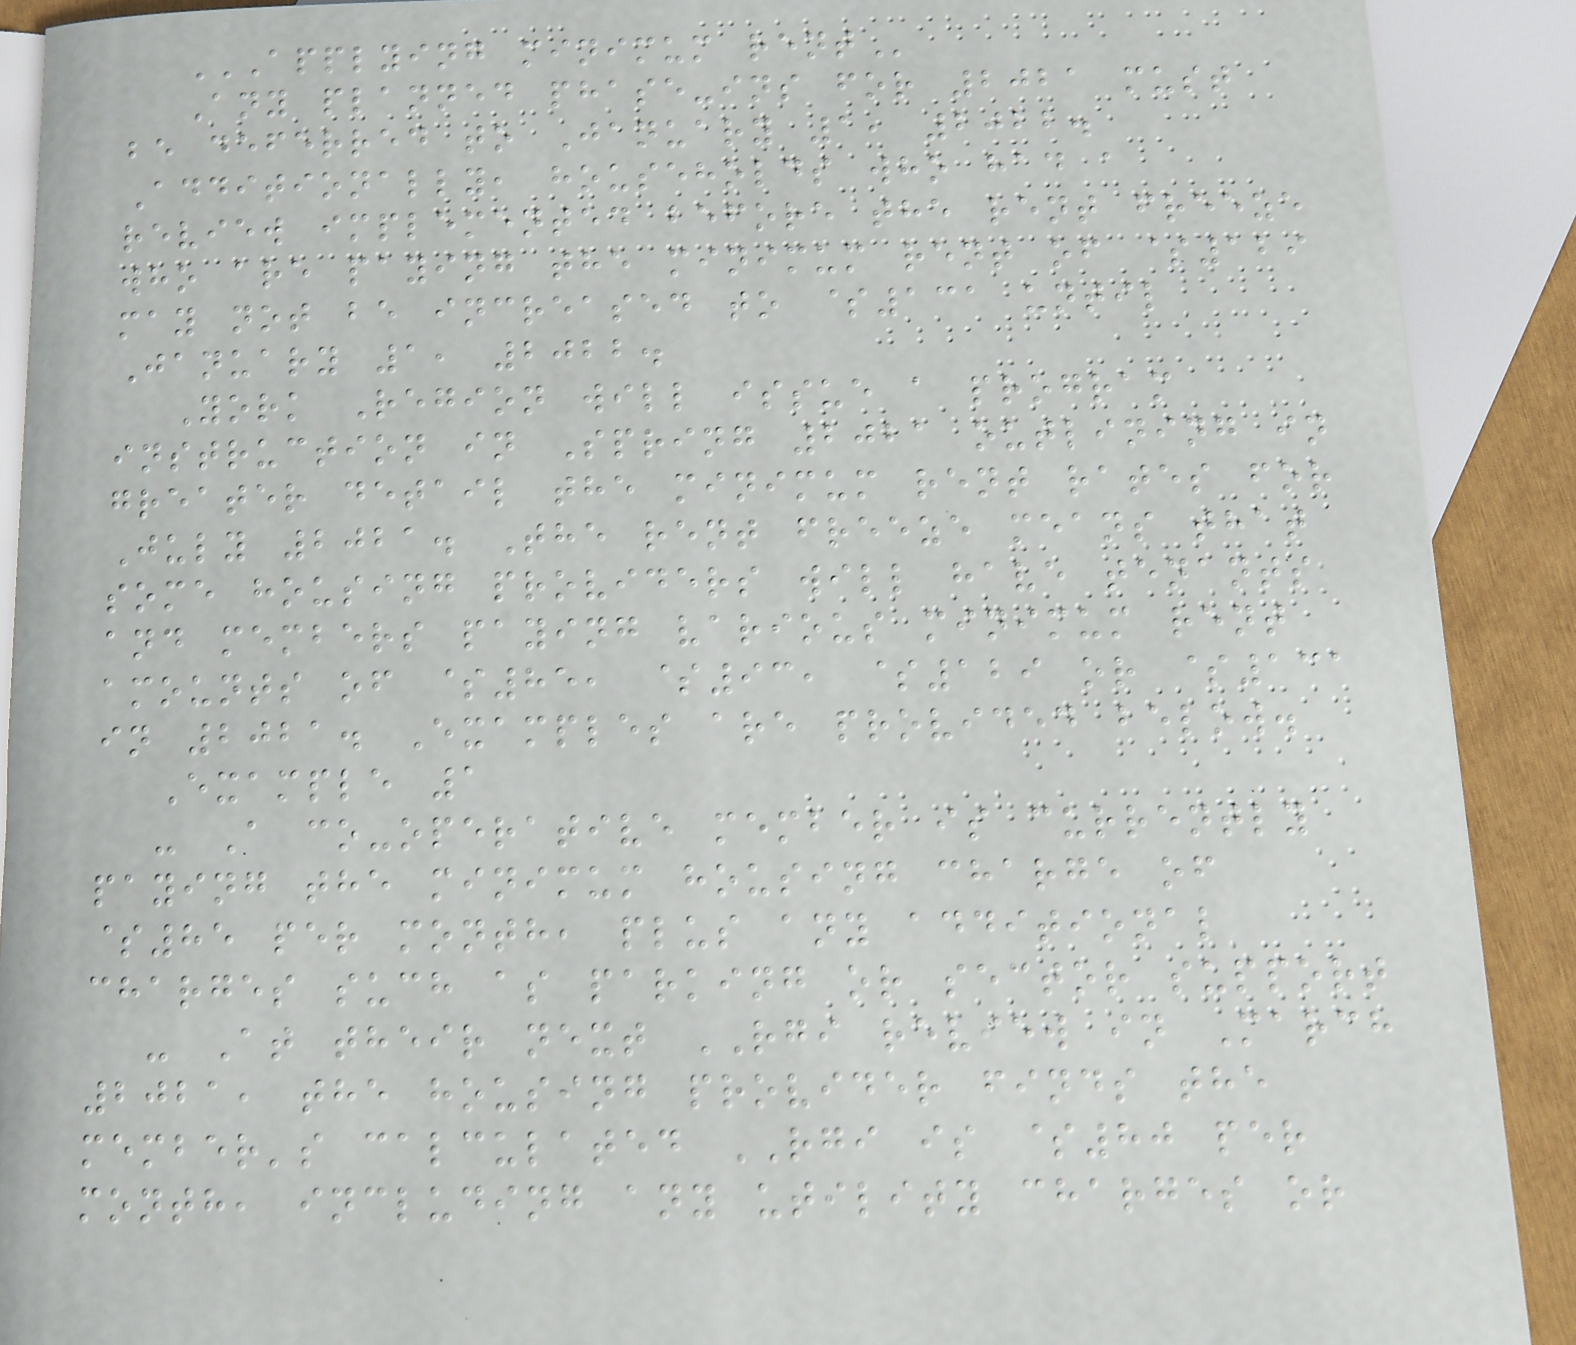APPLYING MINIMUM RENT
Any planned phase-ins for 2021 must
be deferred to January 1, 2022.
Additionally, households who had a
review implemented before the rent freeze
who are paying the minimum rent of $129
may not be increased to $131 until
January 1, 2022.
York Region will issue a program
instruction in Spring 2021 outlining in
greater detail the minimum rent rates for
July 2021. The rent freeze means that
some housing providers will have tenants
and members paying various minimum rent
amounts of $85, $93, $129 or $131
in 2021. Examples are provided below.
Example 1
- A co-operative member is currently
paying the minimum housing charge of
$85 per month, plus any additional
charges such as parking or sector support
- At their next RGI review in March
2021, the housing provider finds the
member's calculated RGI is $80 per
month, including any utility charges or
